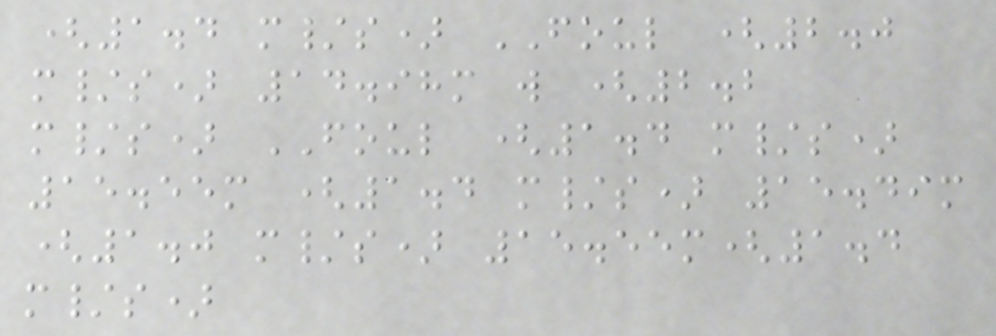(1.4 m/s) FOUL (2.0
m/s) 14.98m w (2.2
m/s) FOUL (1.4 m/s)
15.55m (1.4 m/s) 15.49m
(1.0 m/s) 15.55m(1.4
m/s)
